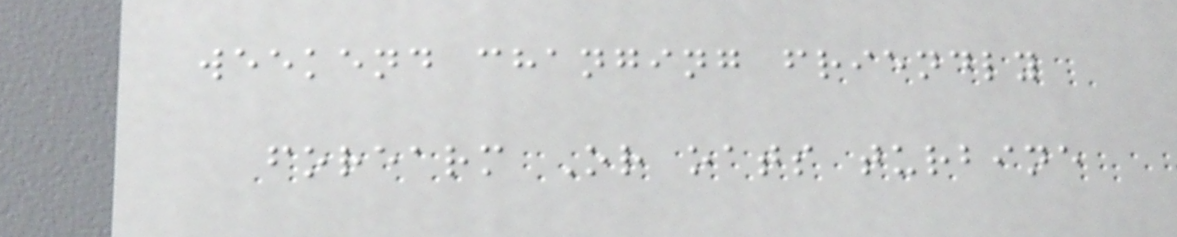weekend changing friendly
forearm Or oats turbine
